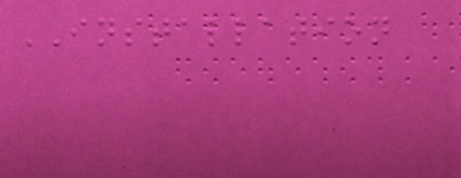INSTALLATION
